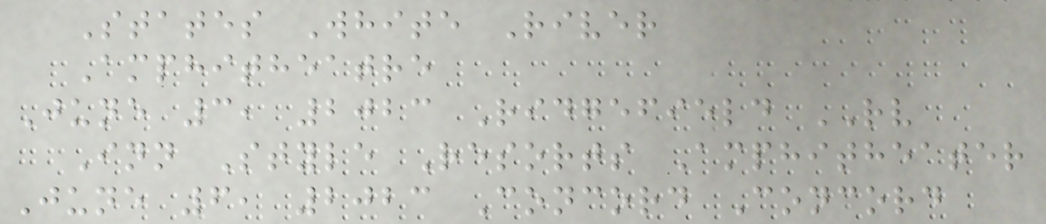States White River
Amphitheatre
June 3, 2023 Ridgefield RV
Inn Style Resorts Amphitheater
June 6, 2023 Concord Concord
